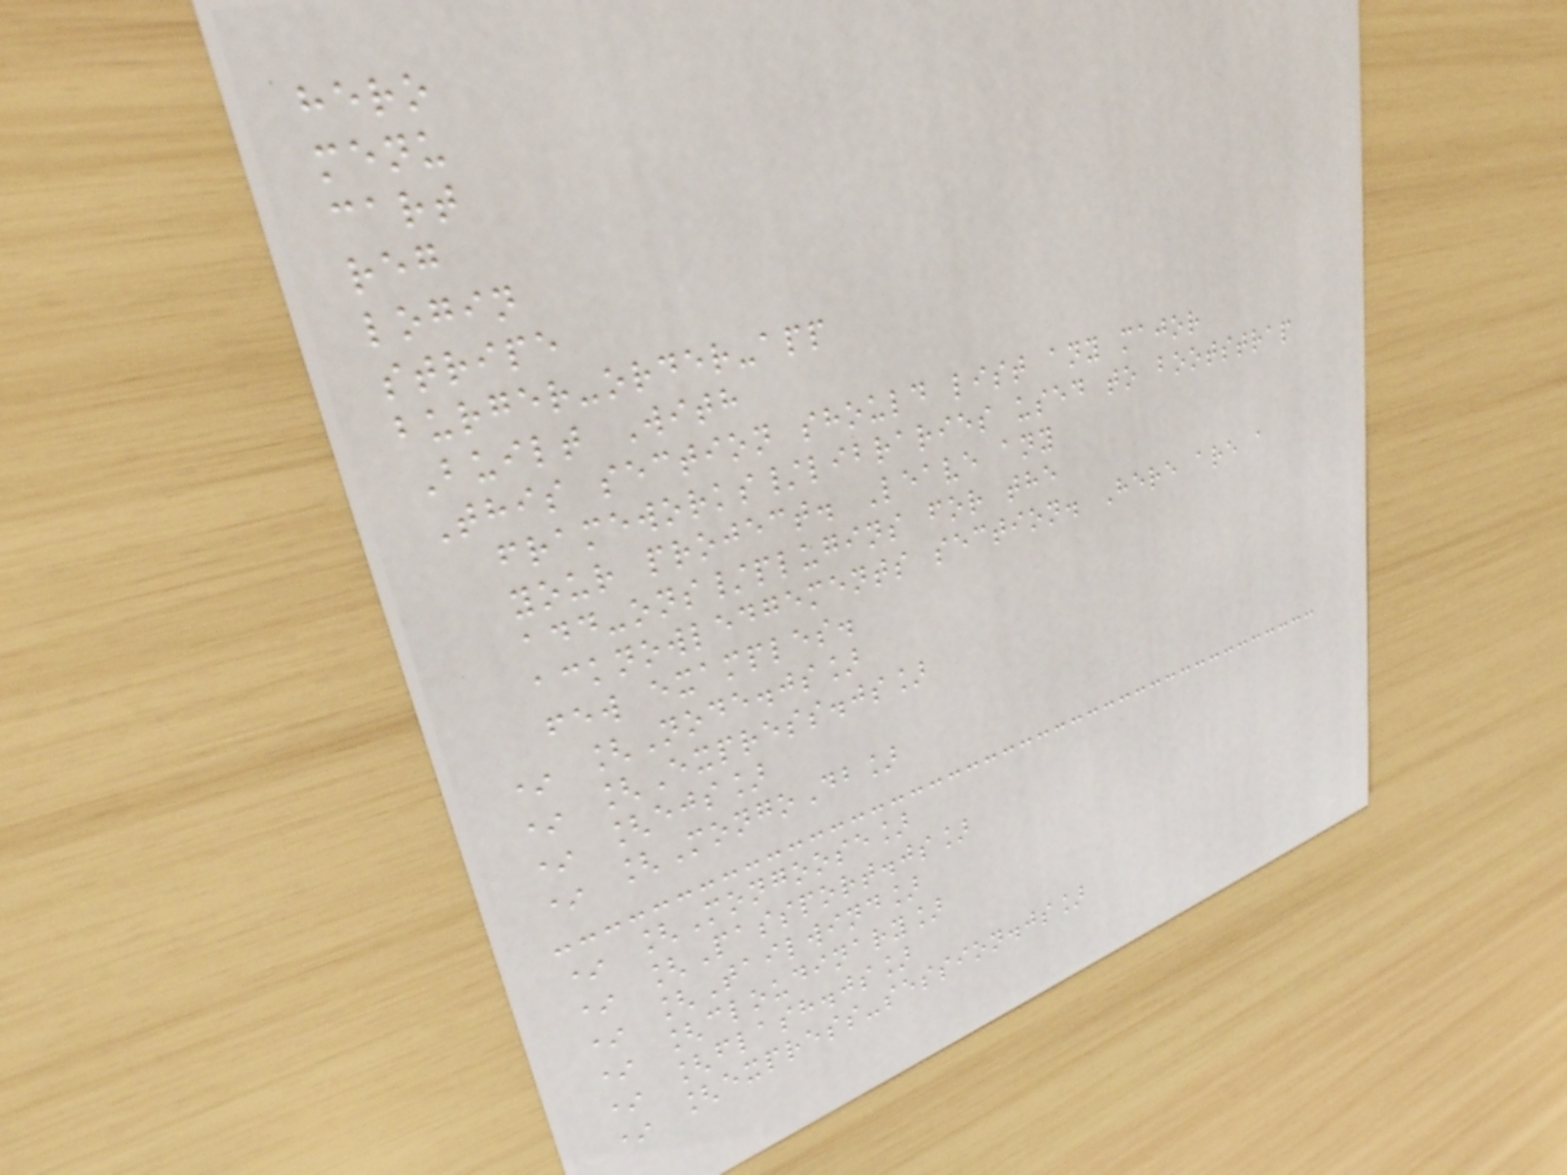hero
menu
cart
reg
login
stripe
burger-order-app
Built With
This section should list any major
frameworks/libraries used to bootstrap
your project. Leave any
add-ons/plugins for the
acknowledgements section. Here are a
few examples.
* [Node.js]
* [Express.js]
* [ejs]
* [MongoDb]
* [Mongoose]
* [Passport.js]
* [Tailwind]
* [cloudinary]
* [flash.js]
* [express-session.js]
